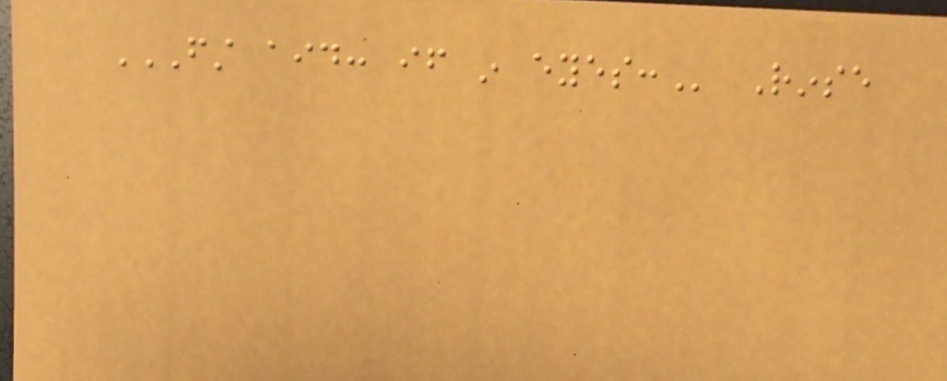FIRST AID: IF IN EYES: Rinse
